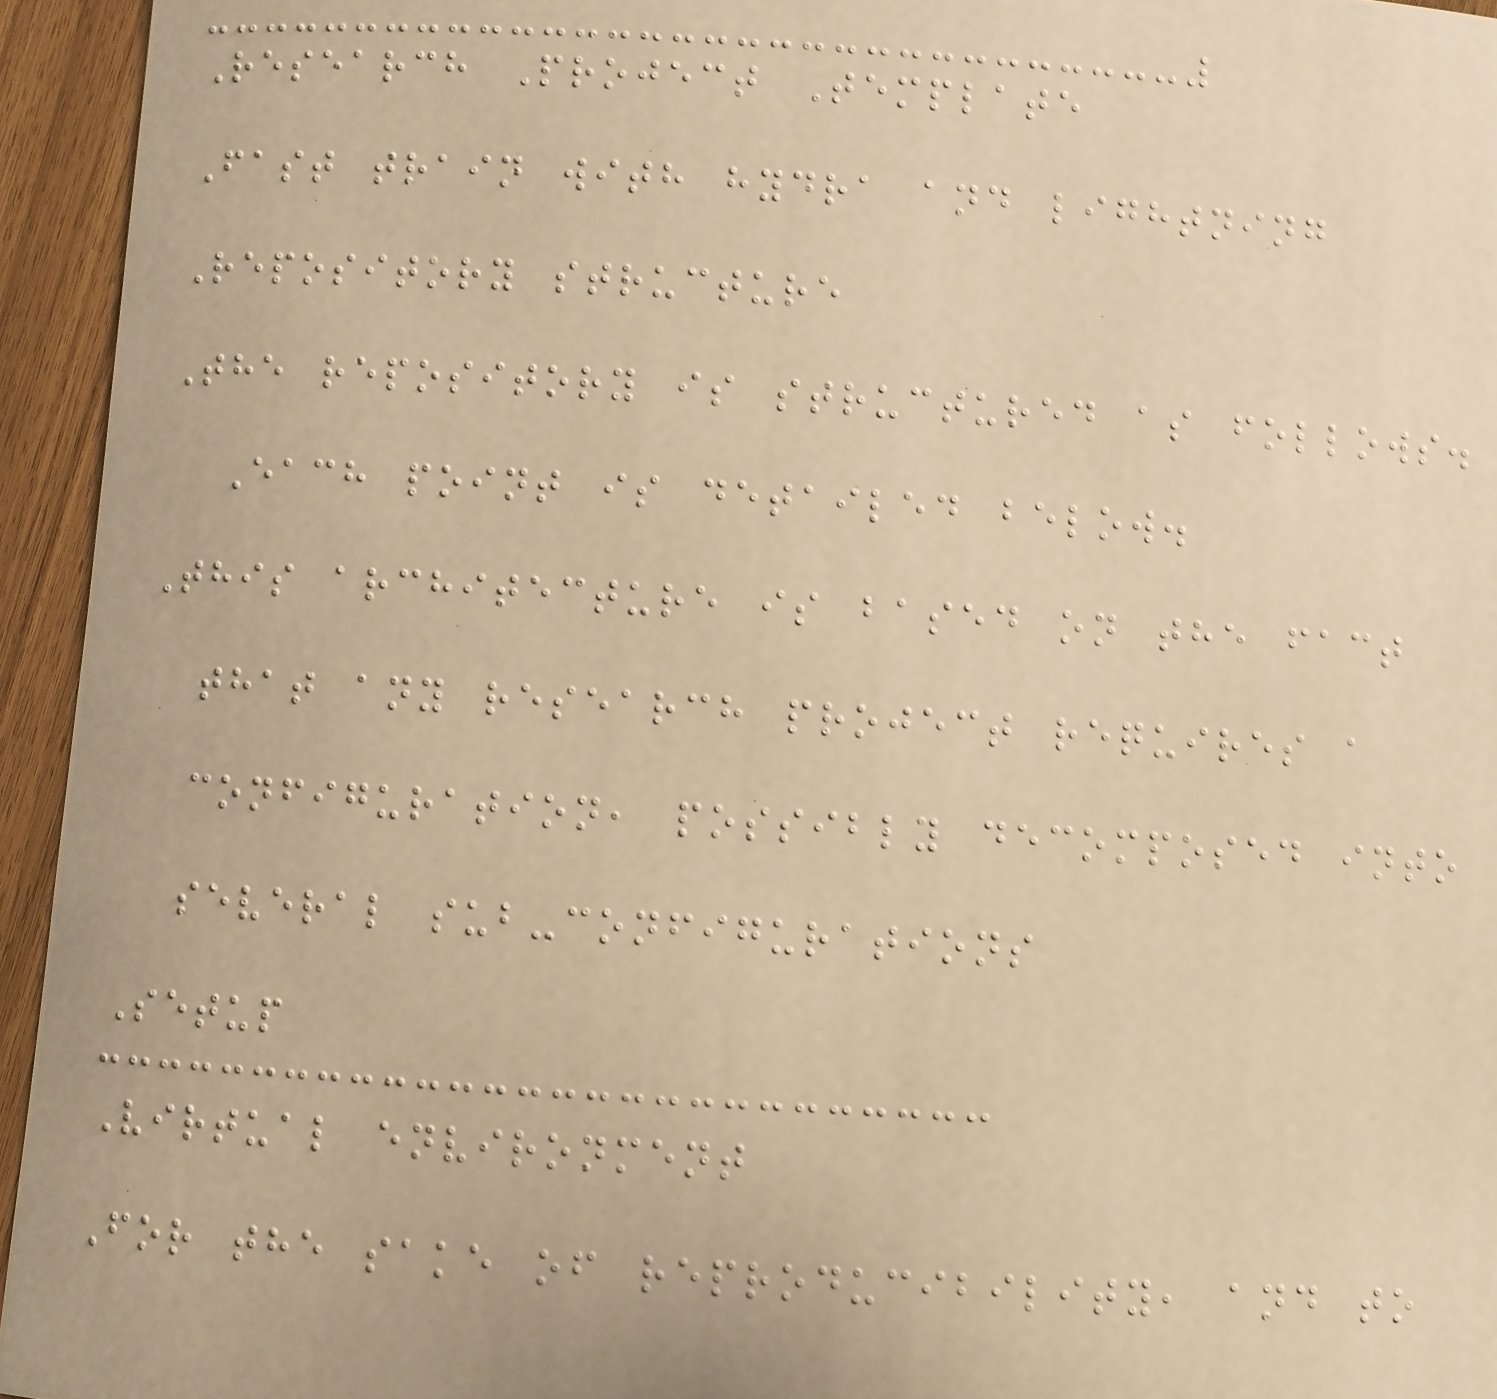Research Project Template
Fast train with hydra and lightning
Repository structure
The repository is structured as follows.
Each point is detailed below.
This architecture is based on the fact
that any research project requires a
configuration, possibly decomposed into
several sub-configurations
Setup
Virtual environment
For the sake of reproducibility, and to
